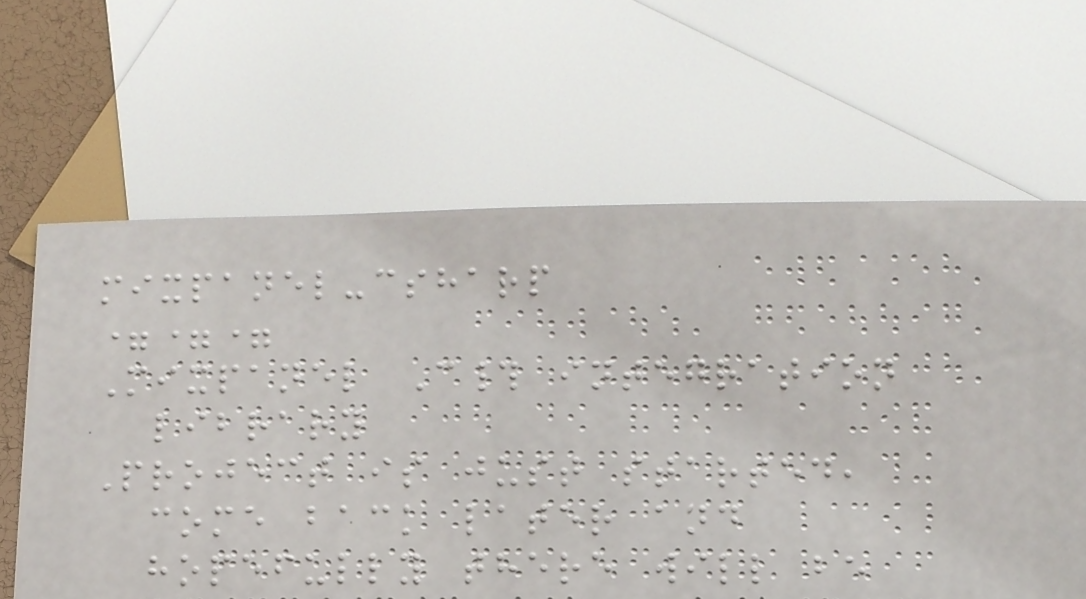mixpanel-csharp
===
Mixpanel C# integration
library
Project is just started,
come back later and
hopefully there will be
